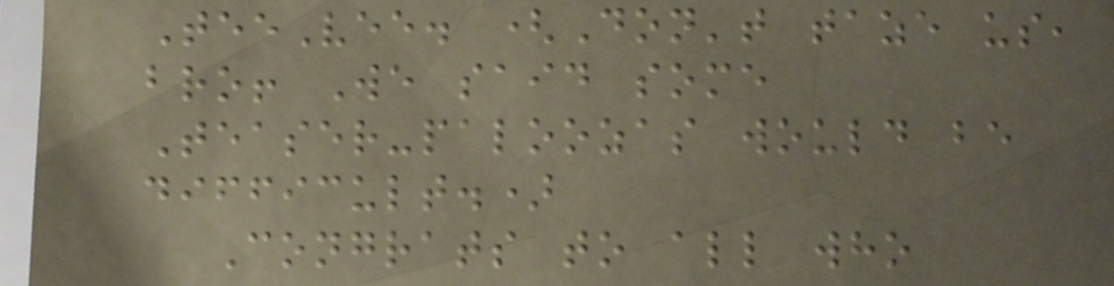TeeVee. (Don't taze us,
bro! We said some
Teaser-paloozas would be
difficult.)
Congrats to all who
